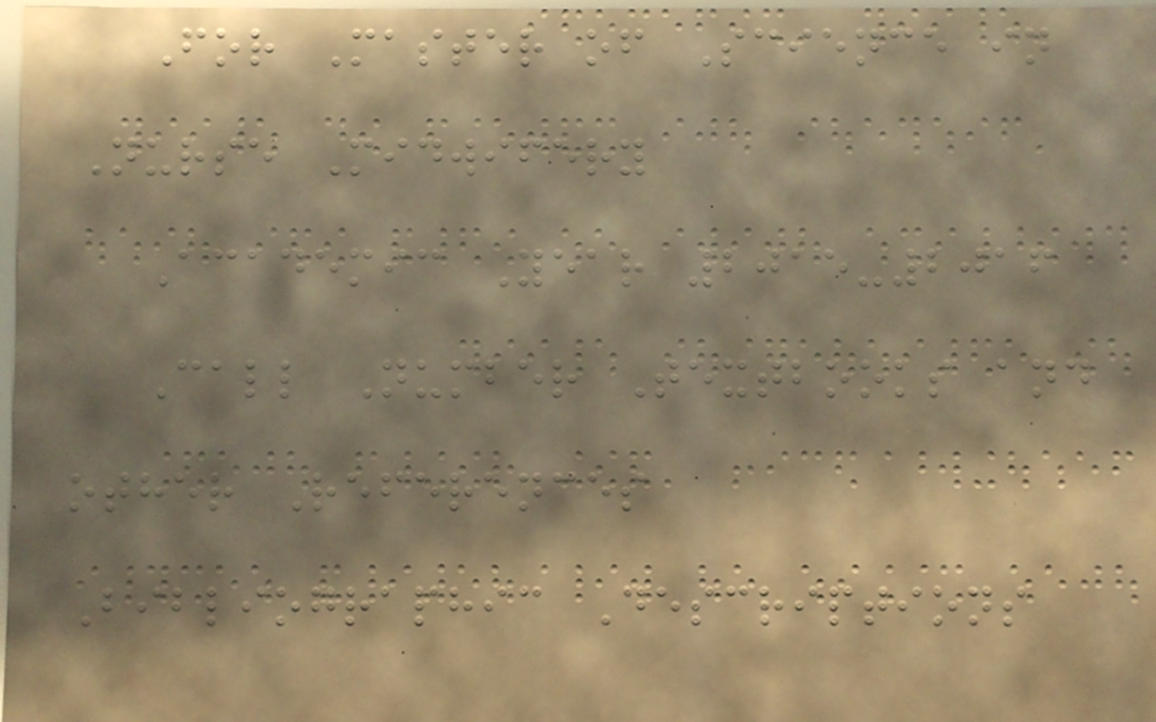For Master of Science in
Nurse Midwifery
Academic Year 2015-2016
Call Number Textbooks and
other References
Bibliographic Descriptions
